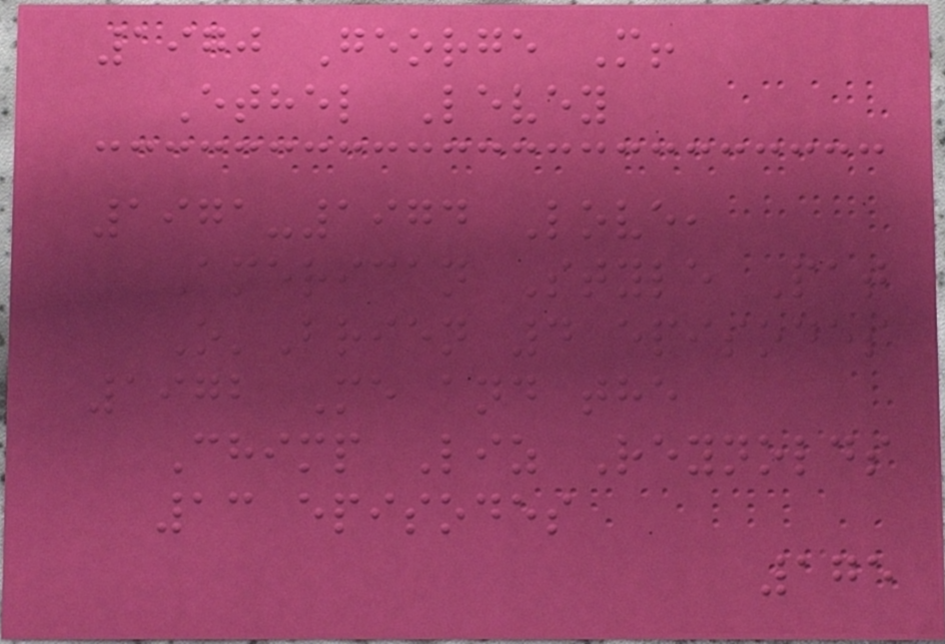1970 George M!
Ethel Levey
1971-1974 Love,
American Style Pat
O'Brien 4 episodes
1972 Me and the
Chimp Liz Reynolds
13 episodes
175
